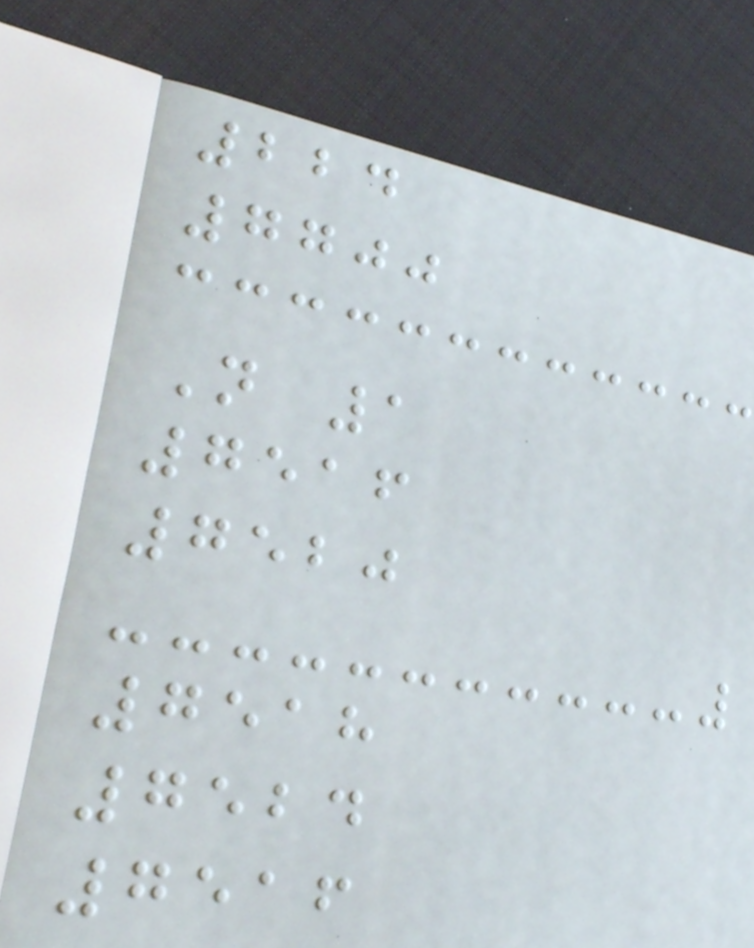224
7700
N 1
7516
7520
7518
7524
7516
